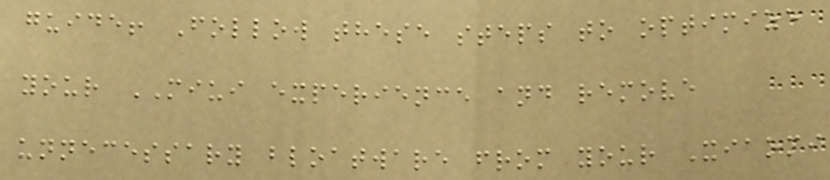guide! Follow these steps to optimize
your MIUI experience and remove
unnecessary bloatware from your Xiaomi
